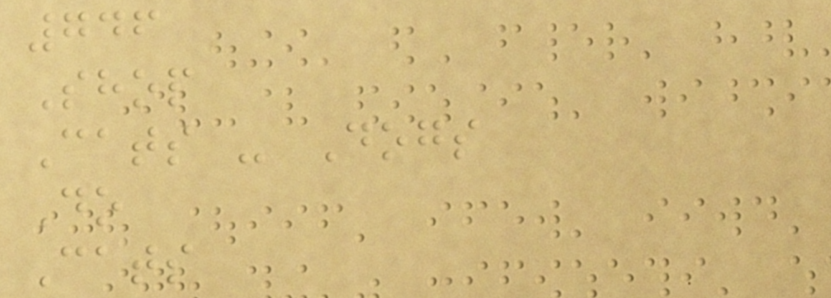746
Shop
Cats - Dogs
Do
Cats
